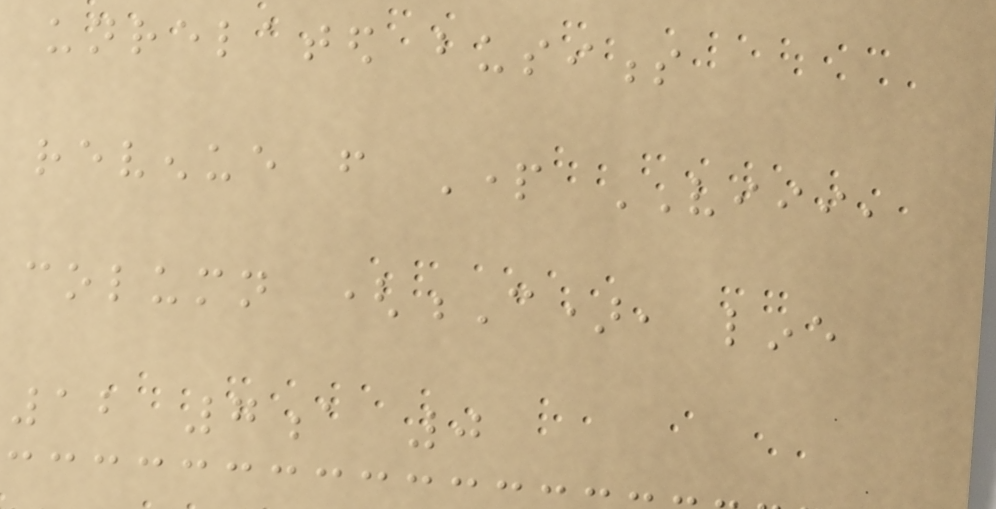unrelated business
revenue from Part VIII,
column (C), line
12 7a 0
